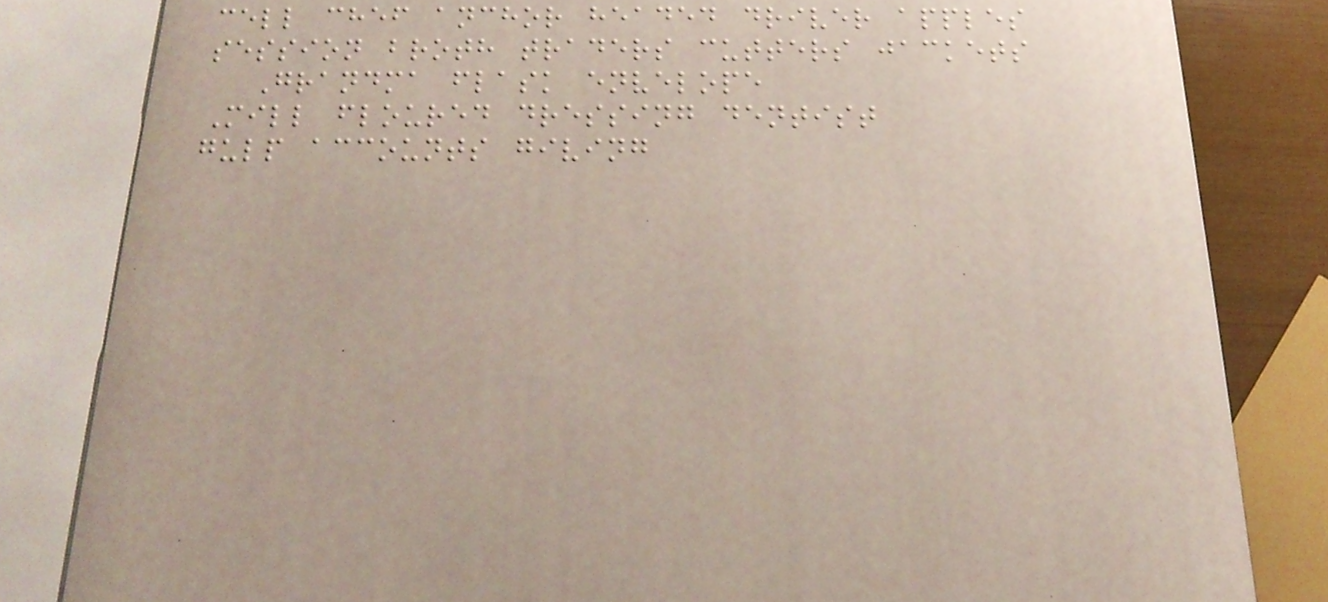cell chef anchor headed driver apples
session broth traders cutters jackets
Grandma flask envelope
Mill floured dressing dentist
gulp accounts giving
